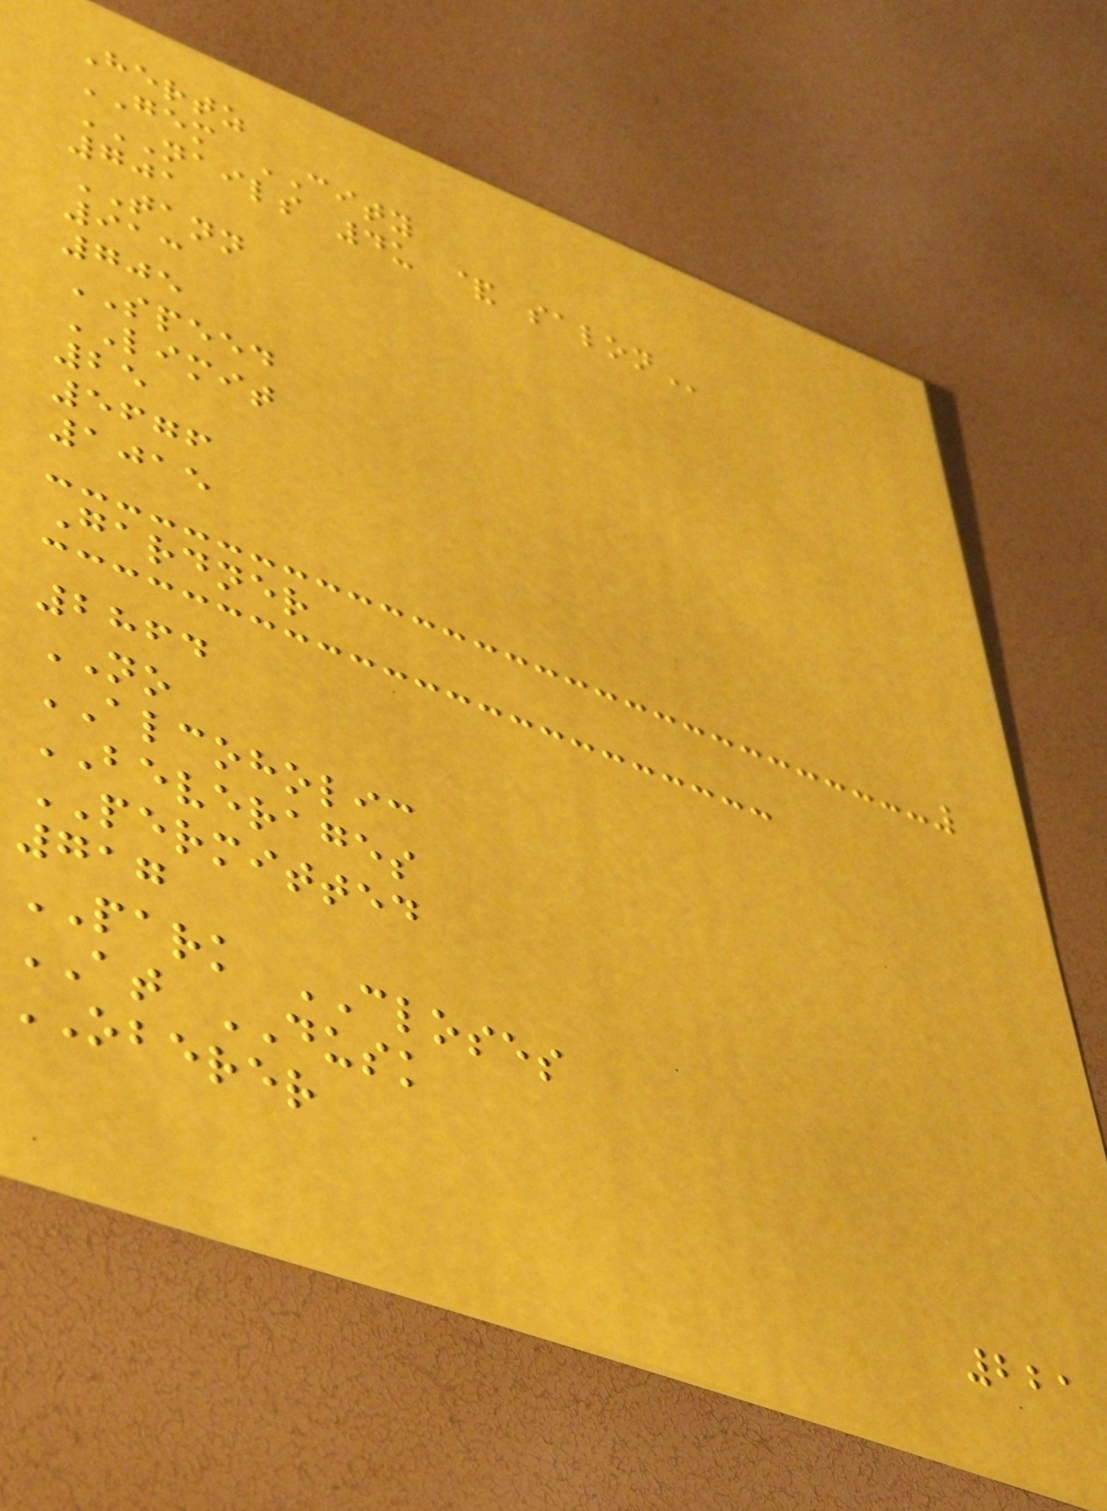Hertz
GEM CITY
NAILS 4U & SALON
701
TANN
913
705
SPEED
LIMIT
25
5676
1015
Gardner
2864
NO
ALCOHOLIC
BEVERAGES
PERMITTED
717
PARK CLOSES
AT DUSK
OBERER
221
